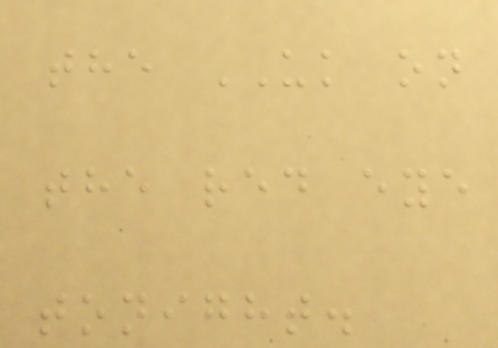the UK on
the red eye
tonight.
